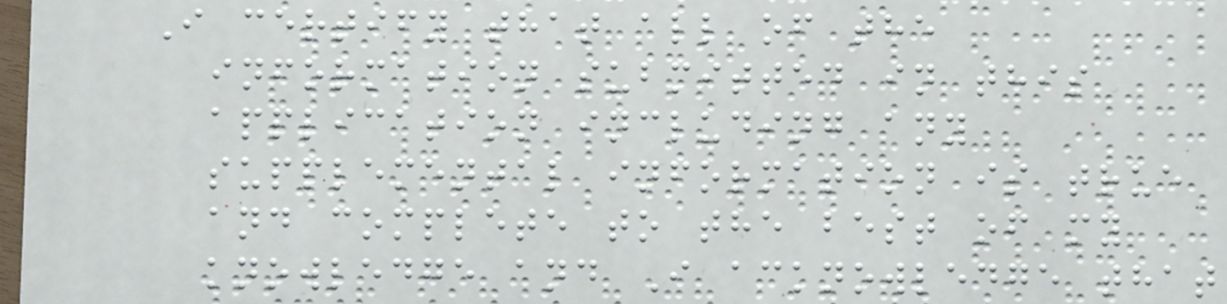I certify that all of the
information submitted in this
application including any
supplemental information is true
and complete to the best of my
knowledge and I acknowledge that
